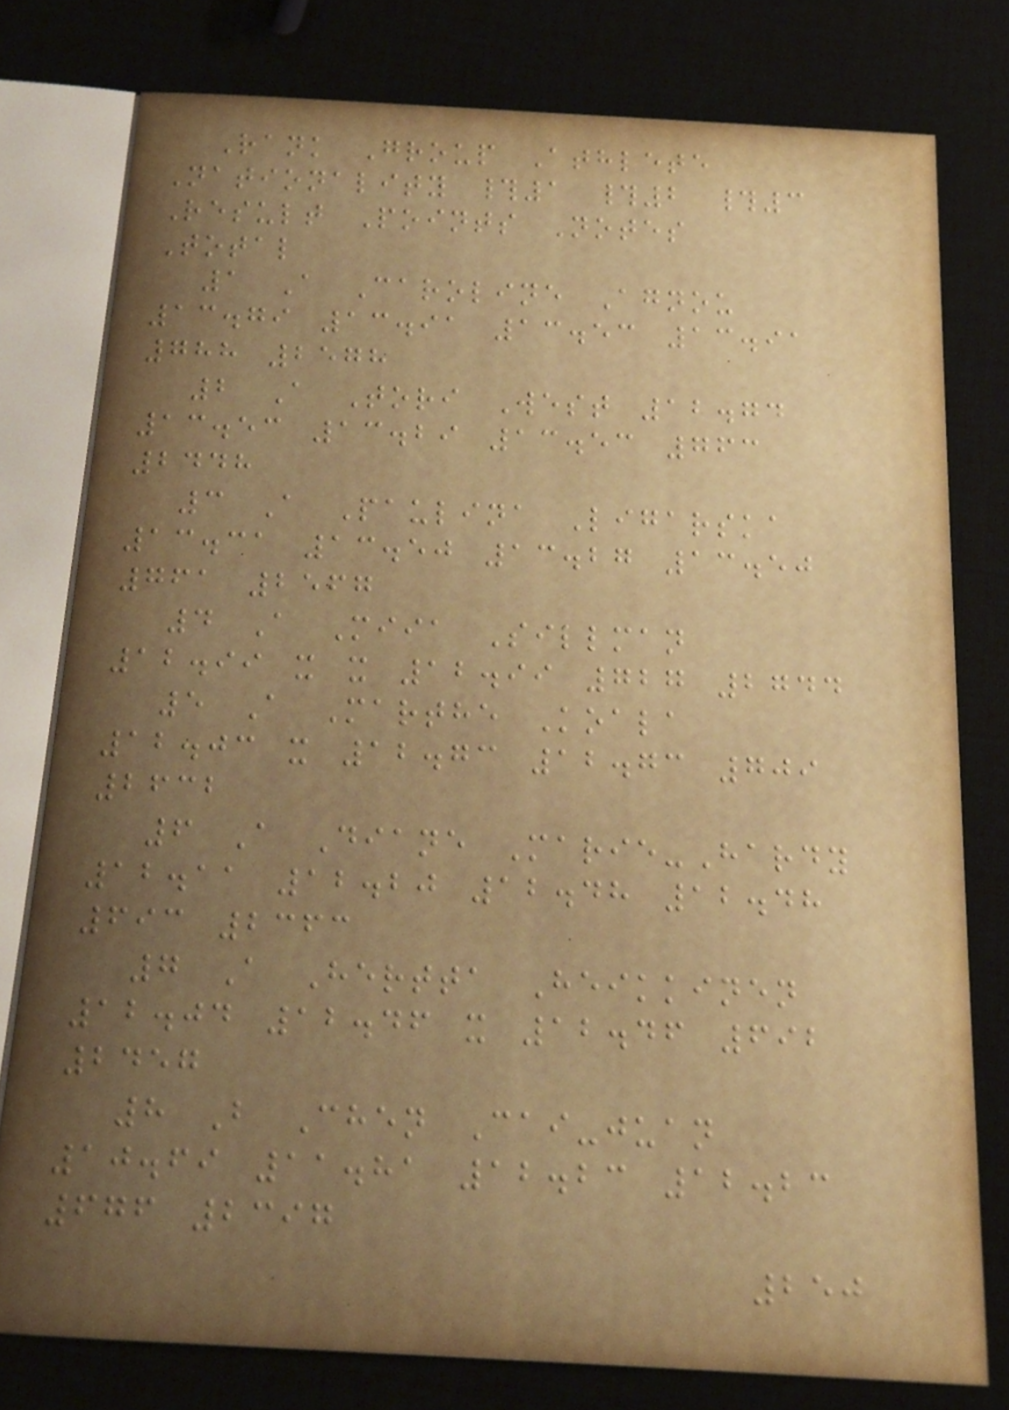Rank Group Athlete
Nationality #1 #2 #3
Result Points Notes
Total
1 A Caroline Agnou
13.79 13.91 13.53 13.91
788 2578
2 A Tori West 12.74
13.53 13.29 13.53 763
2448
3 A Paulina Ligarska
13.31 13.50 13.27 13.50
761 2567
4 A Miia Sillman
12.99 x x 12.99 727 2744
5 A Marthe Koala
12.03 x 12.73 12.73 709
2632
6 A Diane Marie-Hardy
12.11 12.20 12.48 12.48
693 2363
7 A Hertta Heikkinen
12.04 12.46 x 12.46 692
2457
8 B Chen Cai-juan
10.69 11.81 12.23 12.23
676 2397
250
